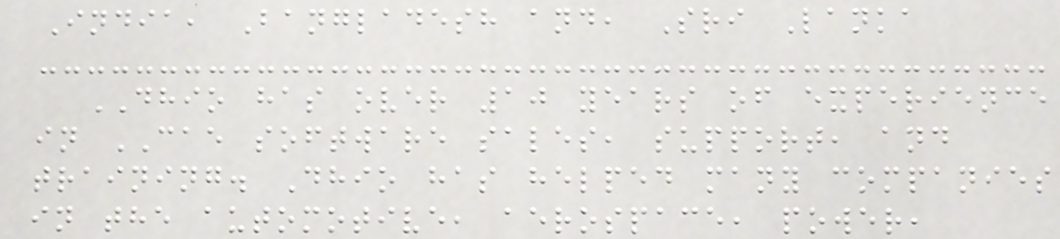India, Bangladesh and, Sri Lanka
DHIO has over 10 years of experience
in CAE software sales, support, and
training. Dhio has helped many companies
in the automotive, aerospace, power,
